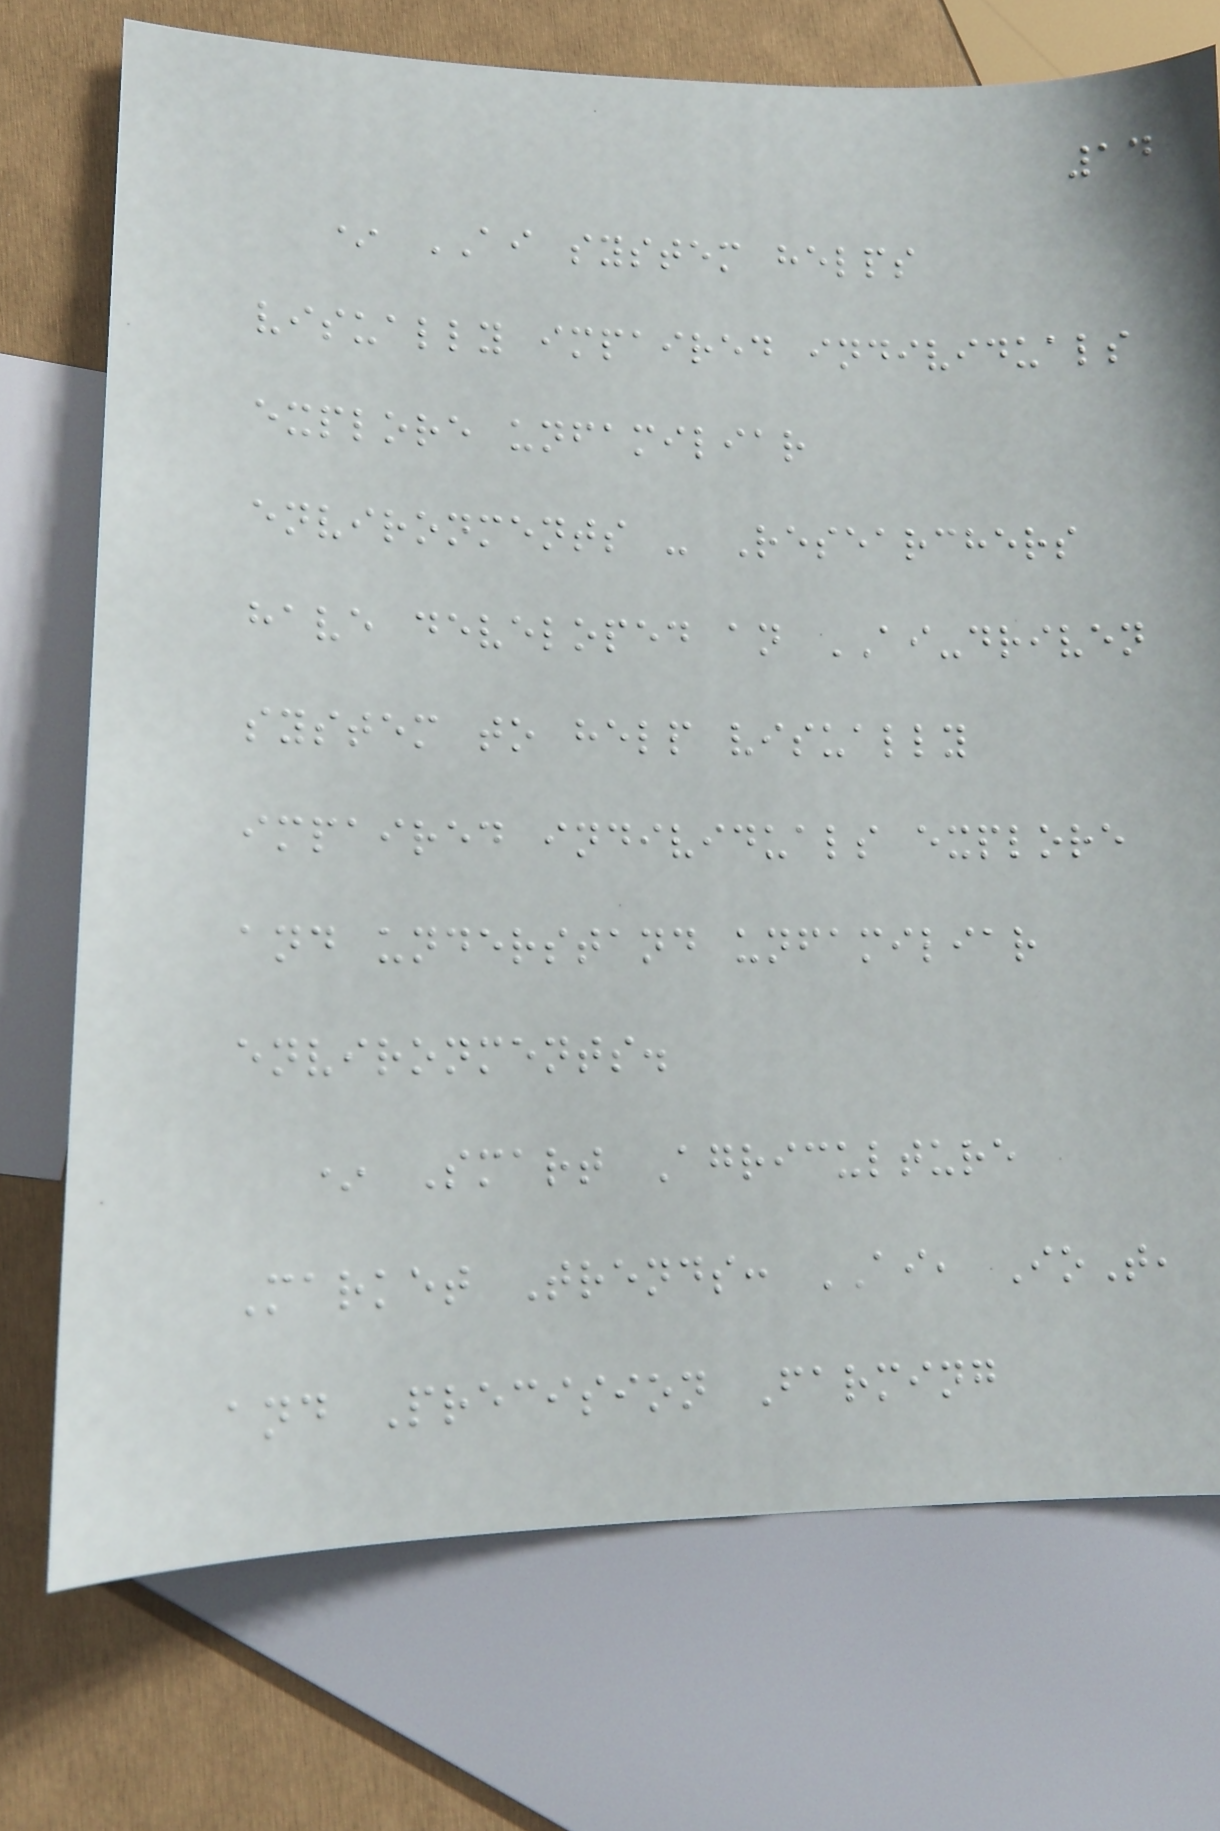14
* AI system helps
visually impaired individuals
explore unfamiliar
environments - Researchers
have developed an AI-driven
system to help visually
impaired individuals explore
and understand unfamiliar
environments.
* Smart Agriculture
Market Trends: AI, IoT,
and Precision Farming
